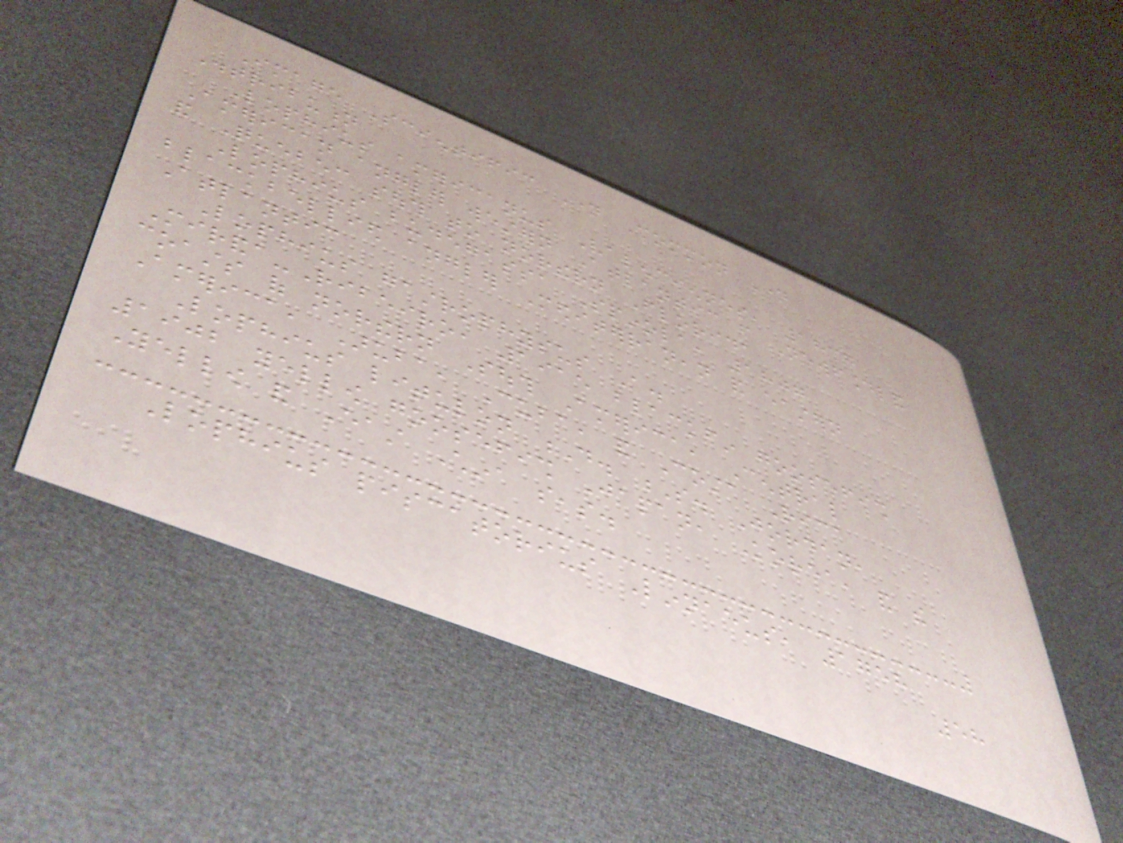Image Scientific Name Common Name
Distribution
Lophius americanus Valenciennes, 1837
American angler western Atlantic from Newfoundland
and Quebec south to northern Florida
Lophius budegassa Spinola, 1807
blackbellied angler Mediterranean and eastern
Atlantic
Lophius gastrophysus A.
Miranda-Ribeiro, 1915 blackfin goosefish
coasts of northern South America, Central
America, Aruba, Cuba, and Costa Rica
Lophius litulon D. S. Jordan,
1902 yellow goosefish Japan, Korea, and the
Yellow and East China seas.
Lophius piscatorius Linnaeus, 1758
58
